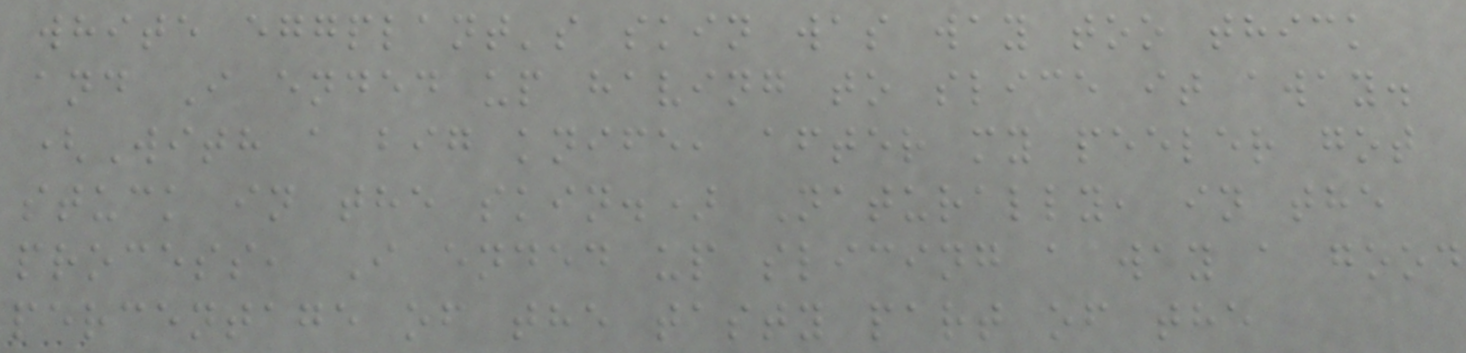white eggplant's skin was way too thick
and I ended up having to slice it away.
(With a big knife, after my peeler got
stuck in the skin.) Naturally, in the
process, I ended up slicing a way a good
percentage of the tasty part of the
